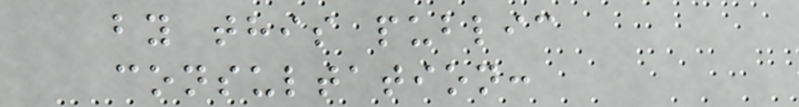by this public
consultation:
